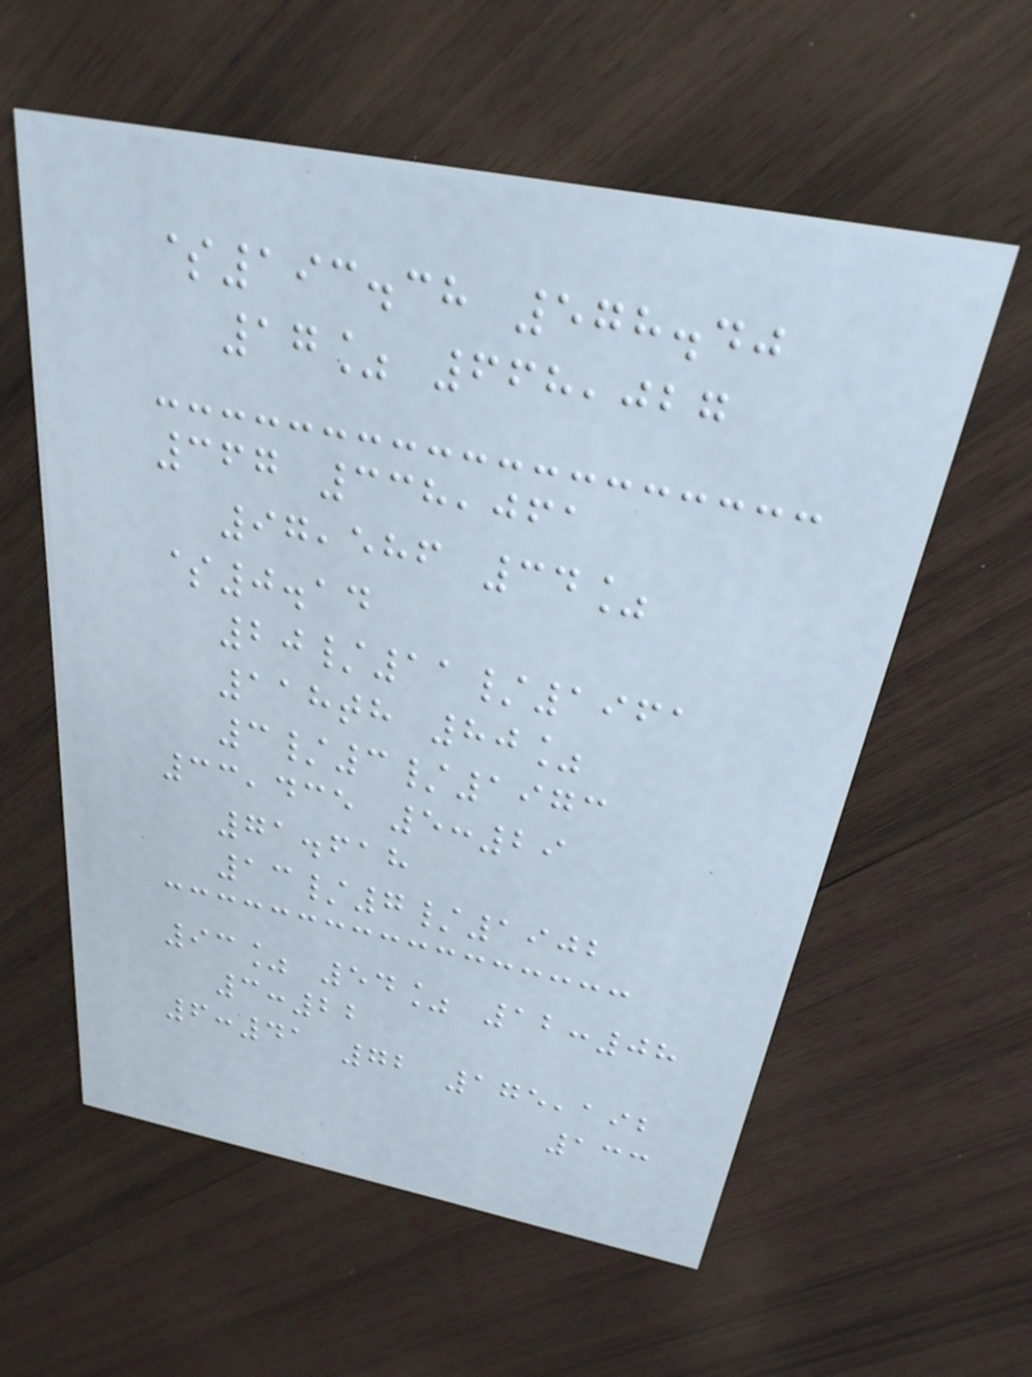$193.38 578.40
17% 668,027
367 338,061
97,586 34%
$0.14
20/11/1961
118th 80%
3/3/1973
33,435 5:29
71.618
13/7/1902
93% 54% 12:08
3:22
6:41 72 175,192
133
